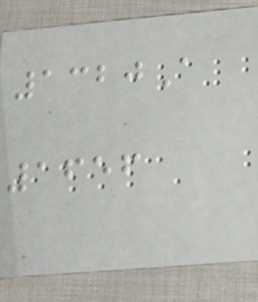1320A
1656
